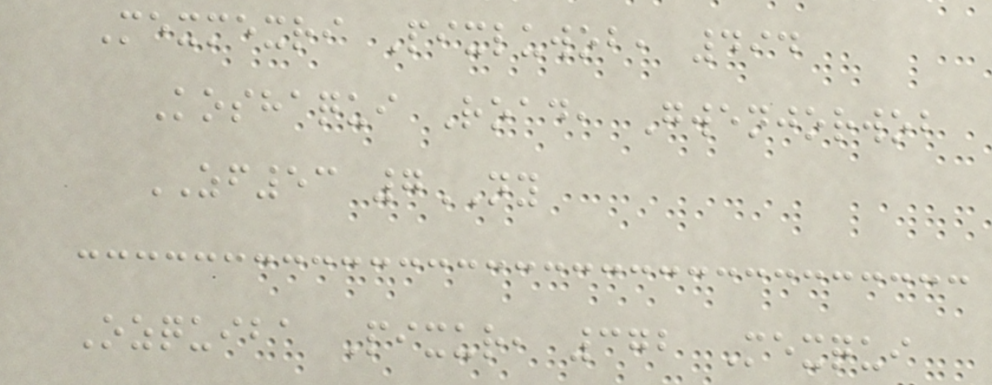Mexmexri Pixluwob, 494
Koshaqui Road, Gwenjorwob
ZF53 7NY
Ozquiba Pixur, 372 Mexqui
